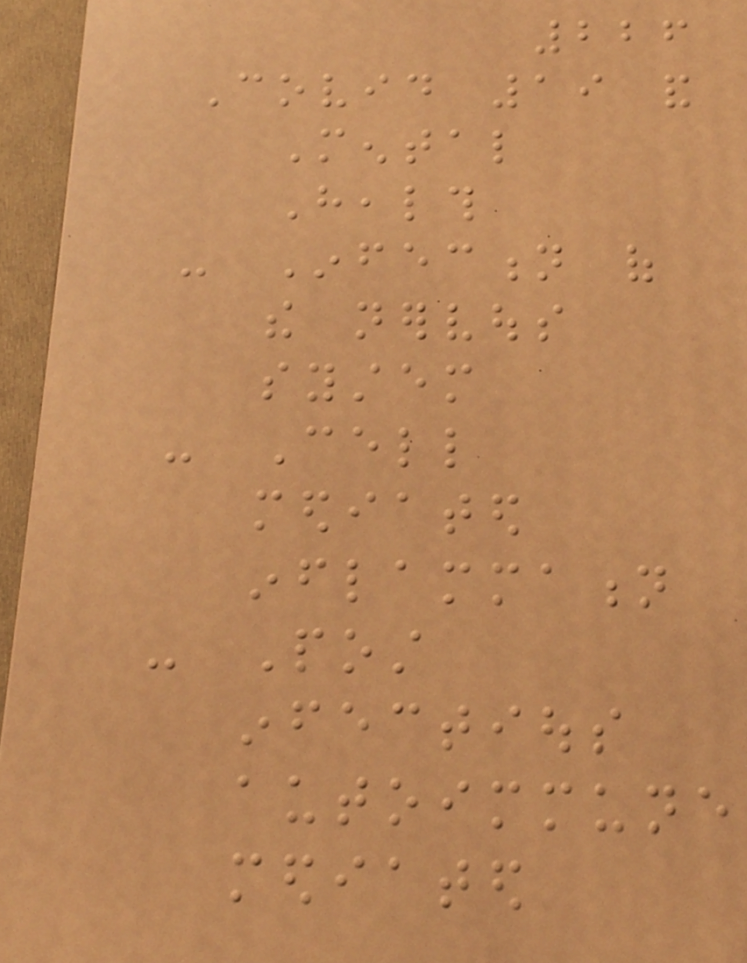226
Covid 19 and
Mental
Health
- Infection of
the nervous
system
- Cell
mediated
inflammation
- Post
infectious
autoimmune
mediated
